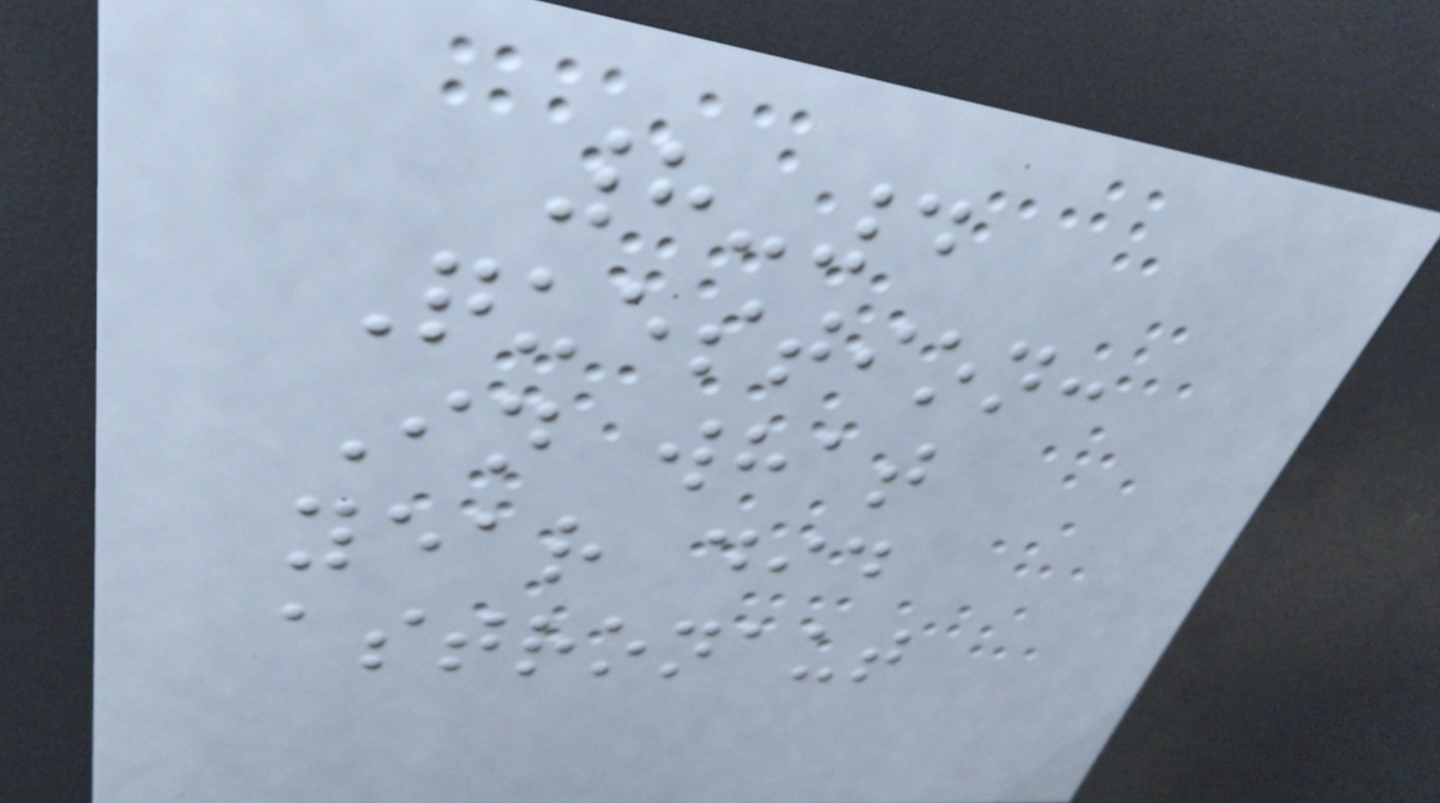8-4
Question:
In what
year did
astronaut
